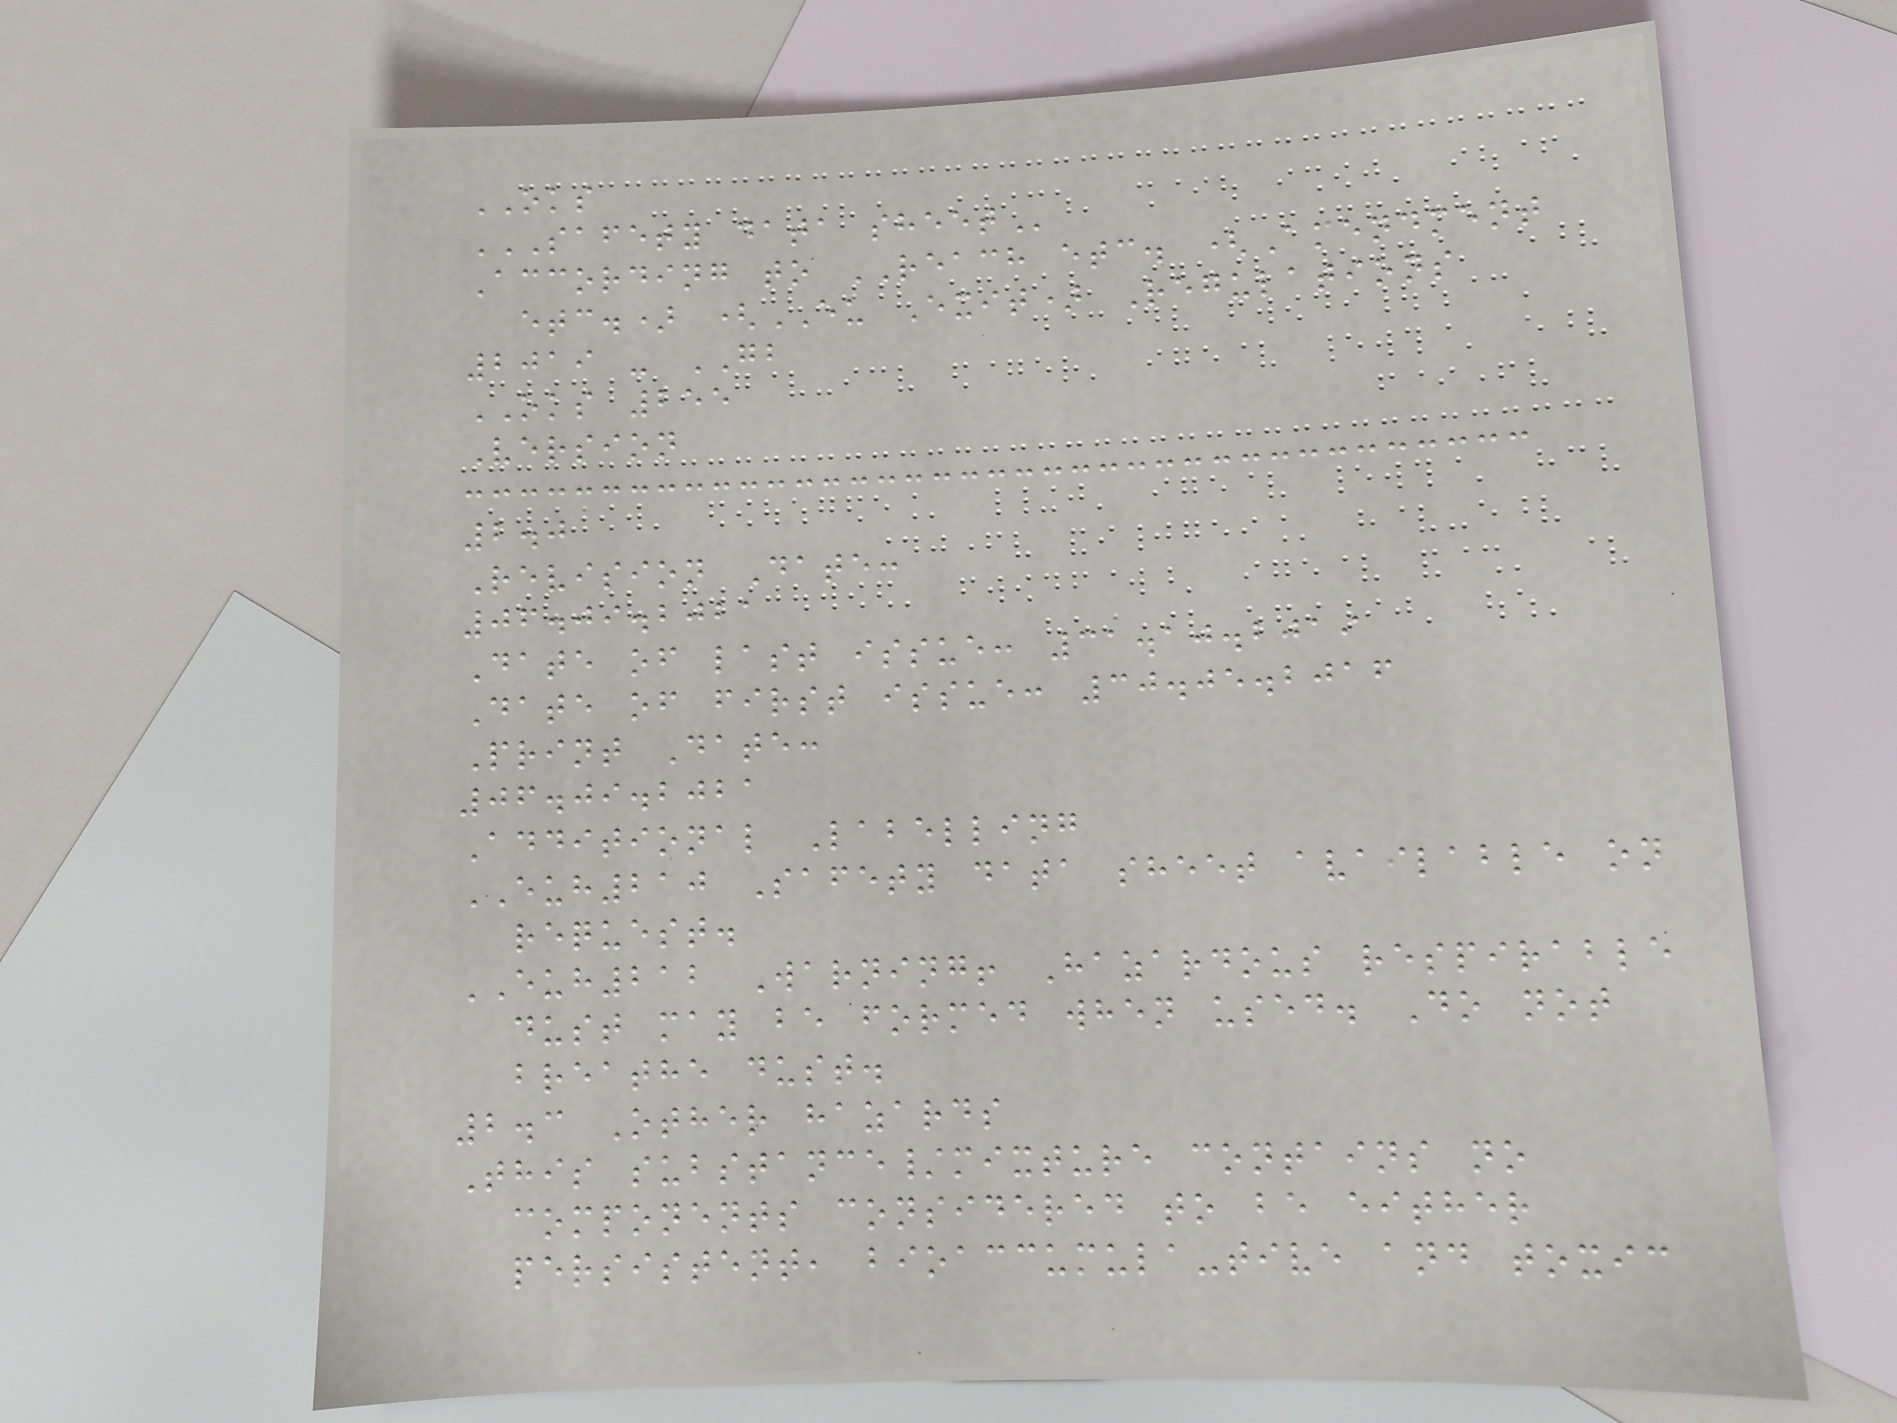OKS
SAFETY DATA SHEET
According to REACH etc. (Amendment
etc.) (EU Exit) Regulations
2019 - GB
OKS 255
Version
2.0
Revision Date:
06.09.2021
Date of last issue: 31.10.2019
Date of first issue: 30.05.2016
Print Date:
06.09.2021
Additional Labelling
EUH210 Safety data sheet available on
request.
EUH212 Warning! Hazardous respirable
dust may be formed when used. Do not
breathe dust.
2.3 Other hazards
This substance/mixture contains no
components considered to be either
persistent, bioaccumula-tive and toxic
